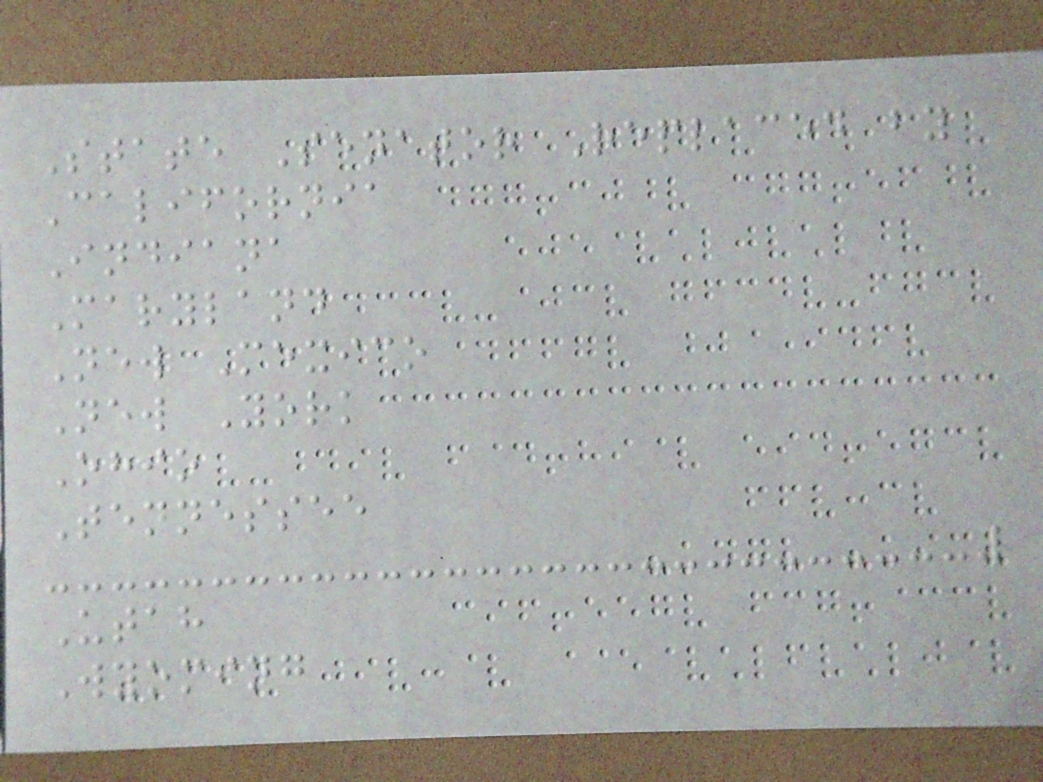State Senator Replaced by
California
Indiana
Maryland
New Mexico
New York
Ohio
Tennessee
Utah
Wyoming
